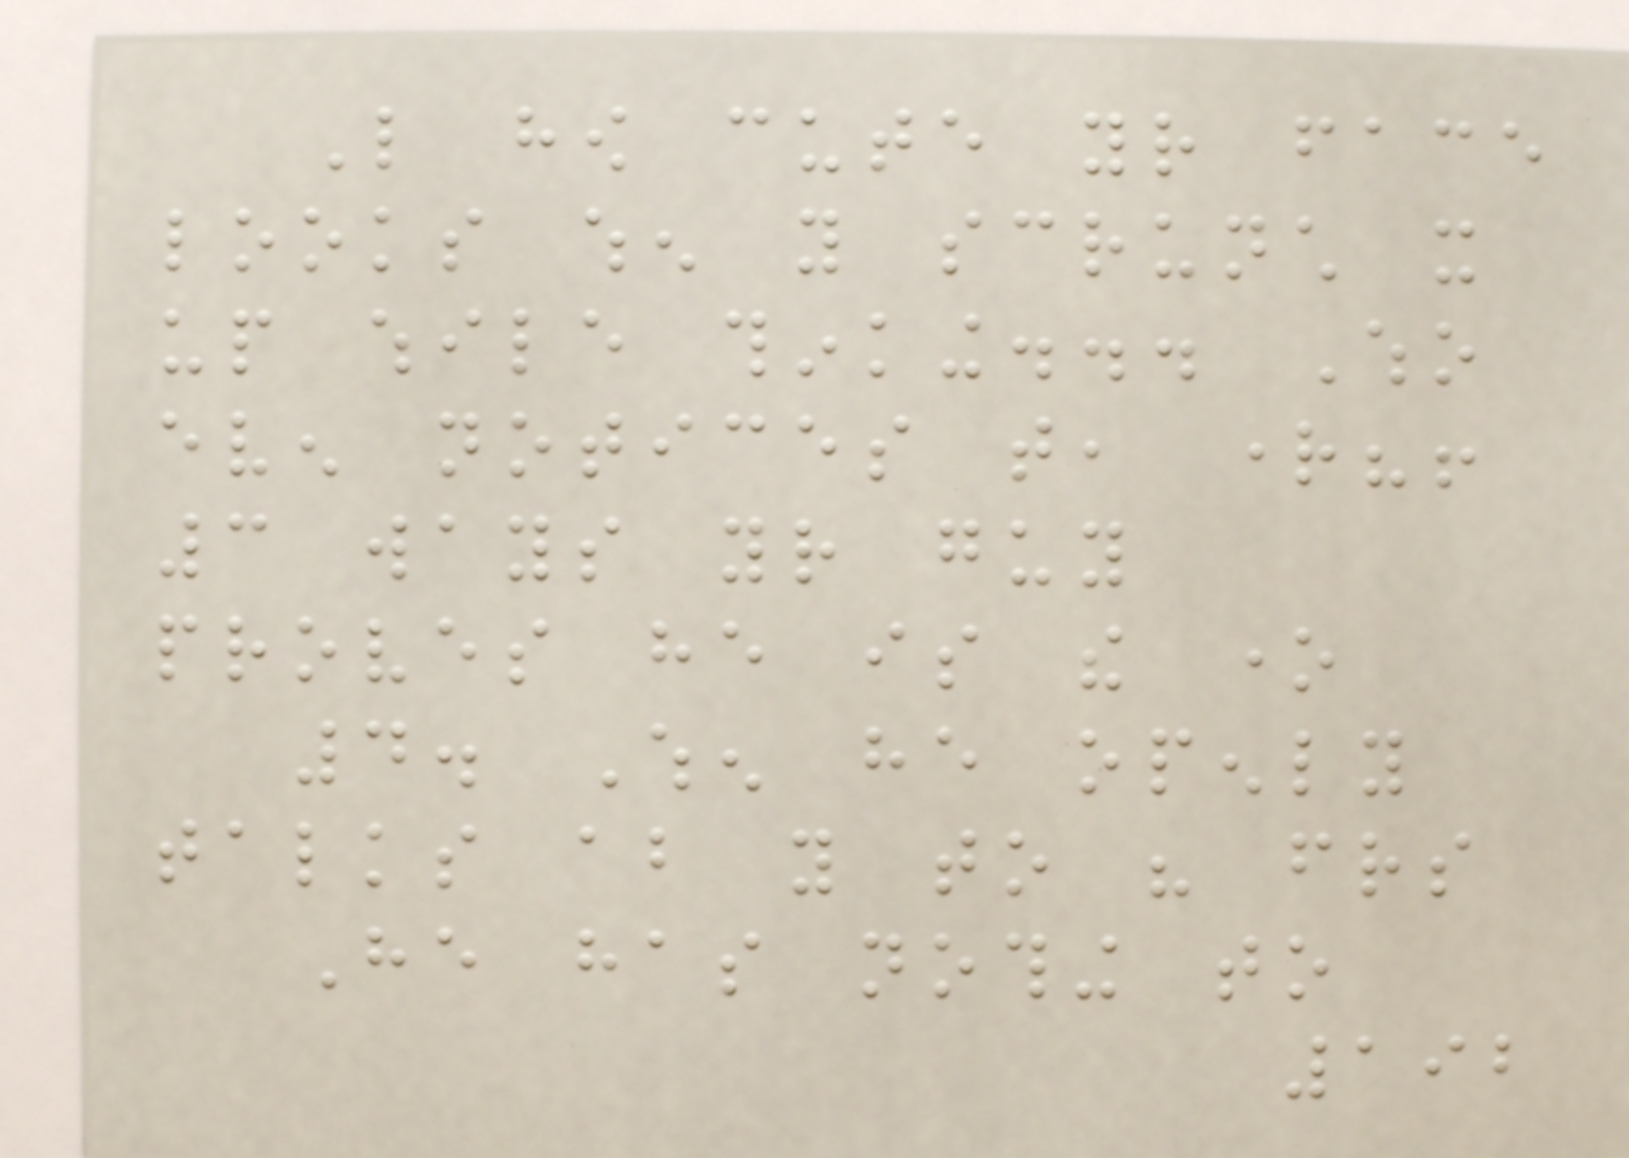Like how cute your face
looks when you scrunch it
up while thinking... Who
even notices that, right?!
3 ways your guy
proves he is the one
4. When he openly
talks about you to his friends
He has nothing to
192
